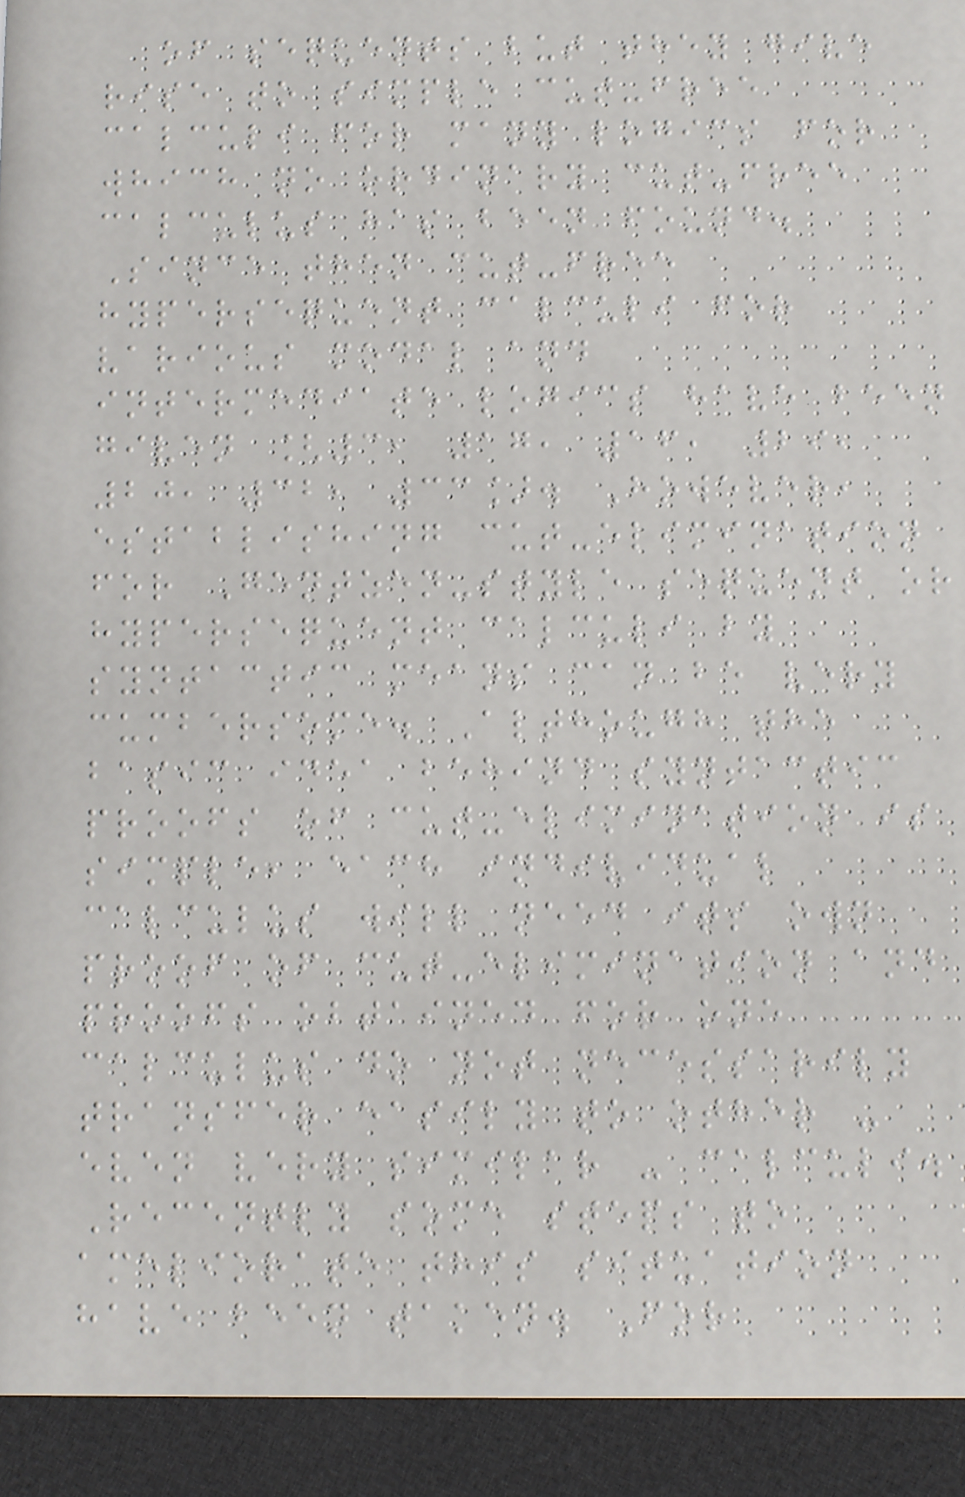of sequents but they give
rise to simple cut-free
calculi for many logics for
which no ordinary cut-free
calculus has been found.
Since then cut-free
hypersequent calculi for
various modal and
intermediate logics have been
given [3, 17, 16, 29,
20, 32, 33]. However,
establishing cut-elimination
for Gentzen-style sequent or
hypersequent calculi by
syntactic means can be very
cumbersome. Although the
basic idea behind syntactic
proofs of cut-elimination is
simple, each individual
calculus will need its own
proof of cut-elimination and
proofs obtained for one
calculus do not necessarily
transfer easily to other -
even very similar - calculi.
Recently some steps to
ameliorate this situation
have been taken. For
